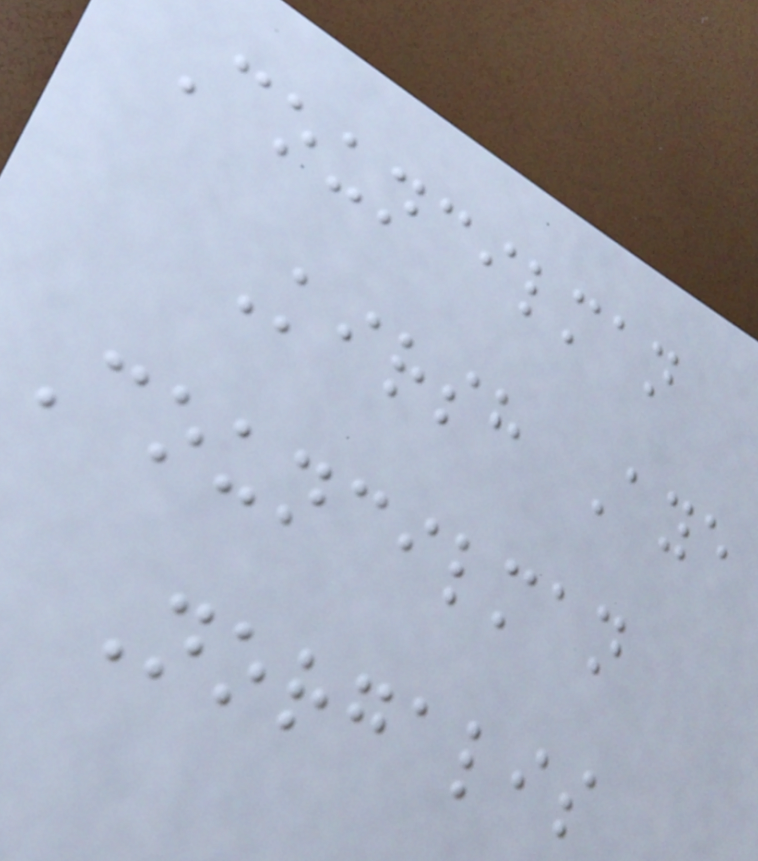Councilman
Kirsh Aye
Councilman
Norgalis
